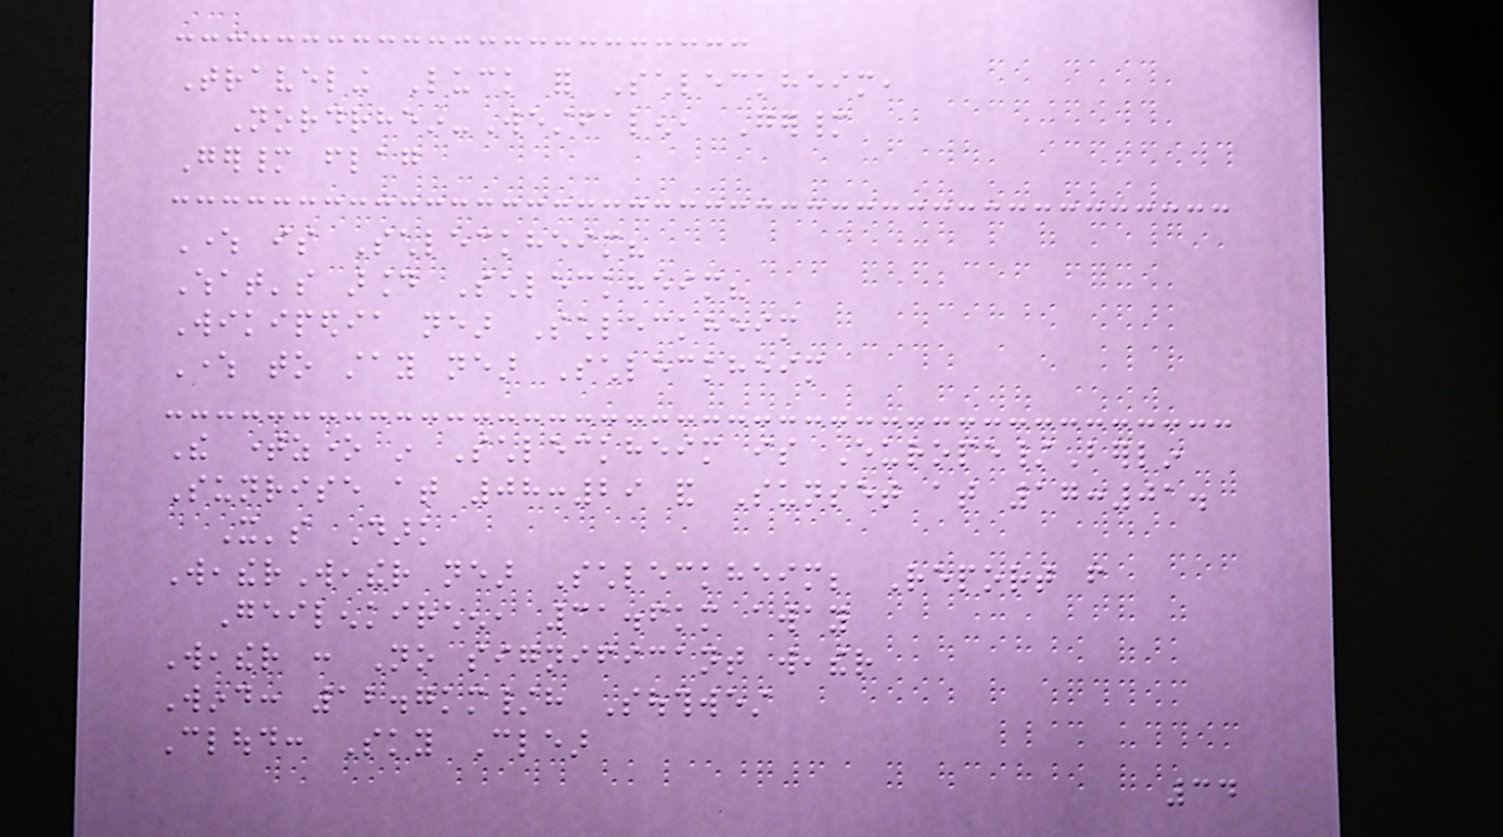Traveling Luck for Schleckheim,
Nordrhein-Westfalen, Germany
Germany flag
Where is Schleckheim?
What's around Schleckheim?
Wikipedia near Schleckheim
Where to stay near Schleckheim
The timezone in Schleckheim is Europe/Berlin
Sunrise at 08:29 and Sunset at 17:01.
It's Dark
WeatherWeather near Schleckheim; Report from
Geilenkirchen, 31.6km away
Weather : No significant weather
Wind: 12.7km/h Southwest
Cloud: Sky Clear
34
